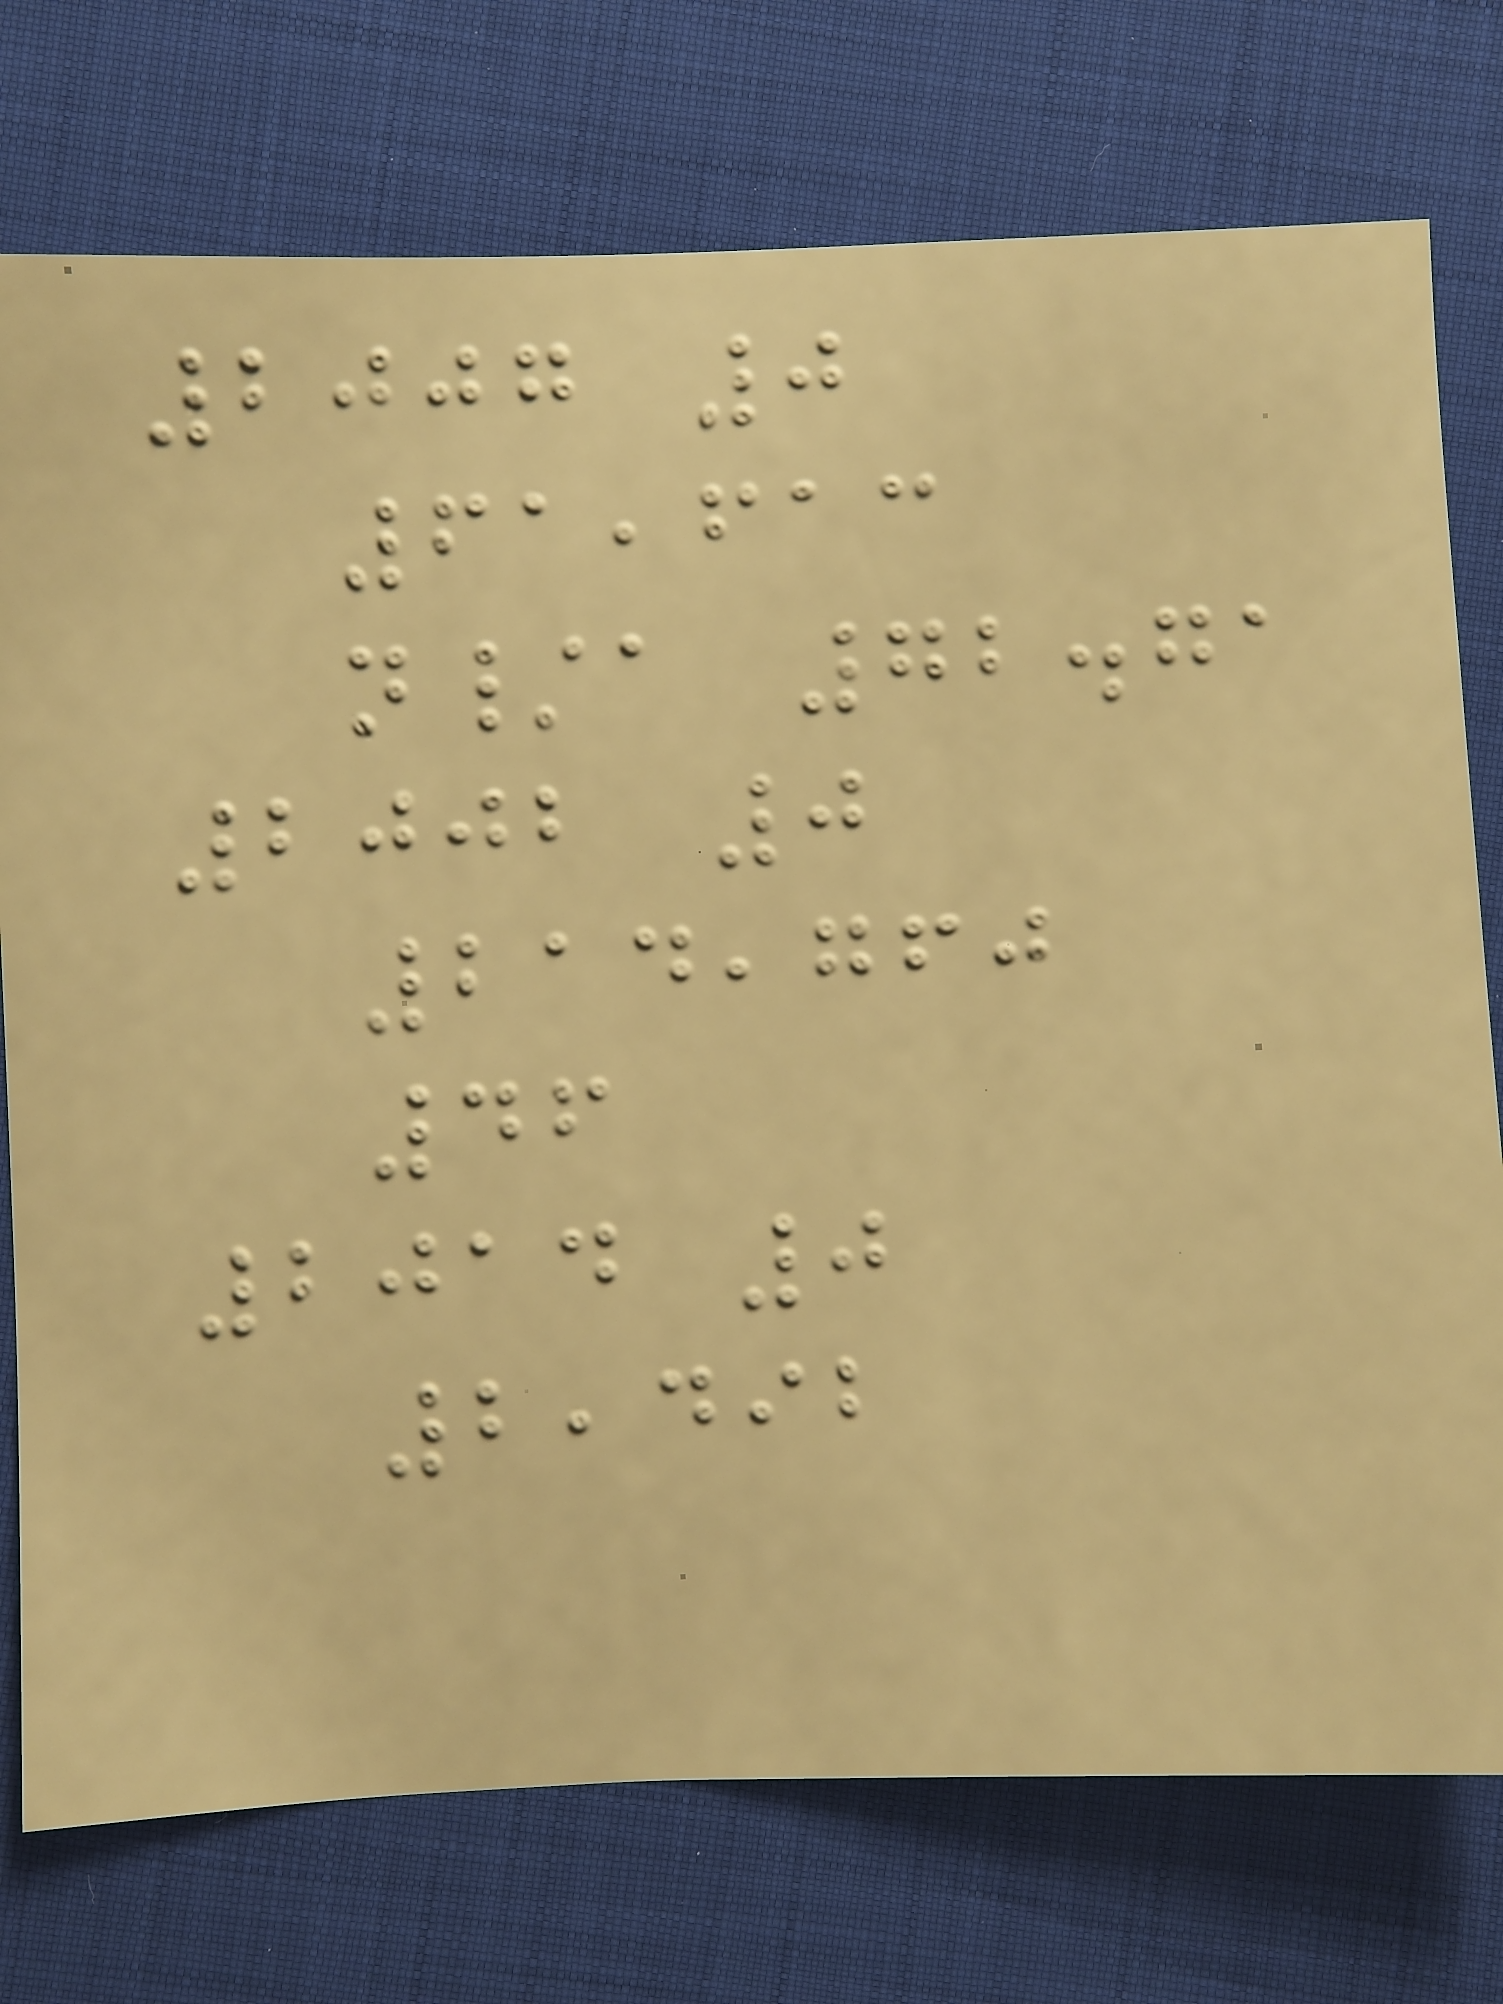2007 0
61,613
n/a 72.71
2002 0
214,760
46
2014 0
2,492
